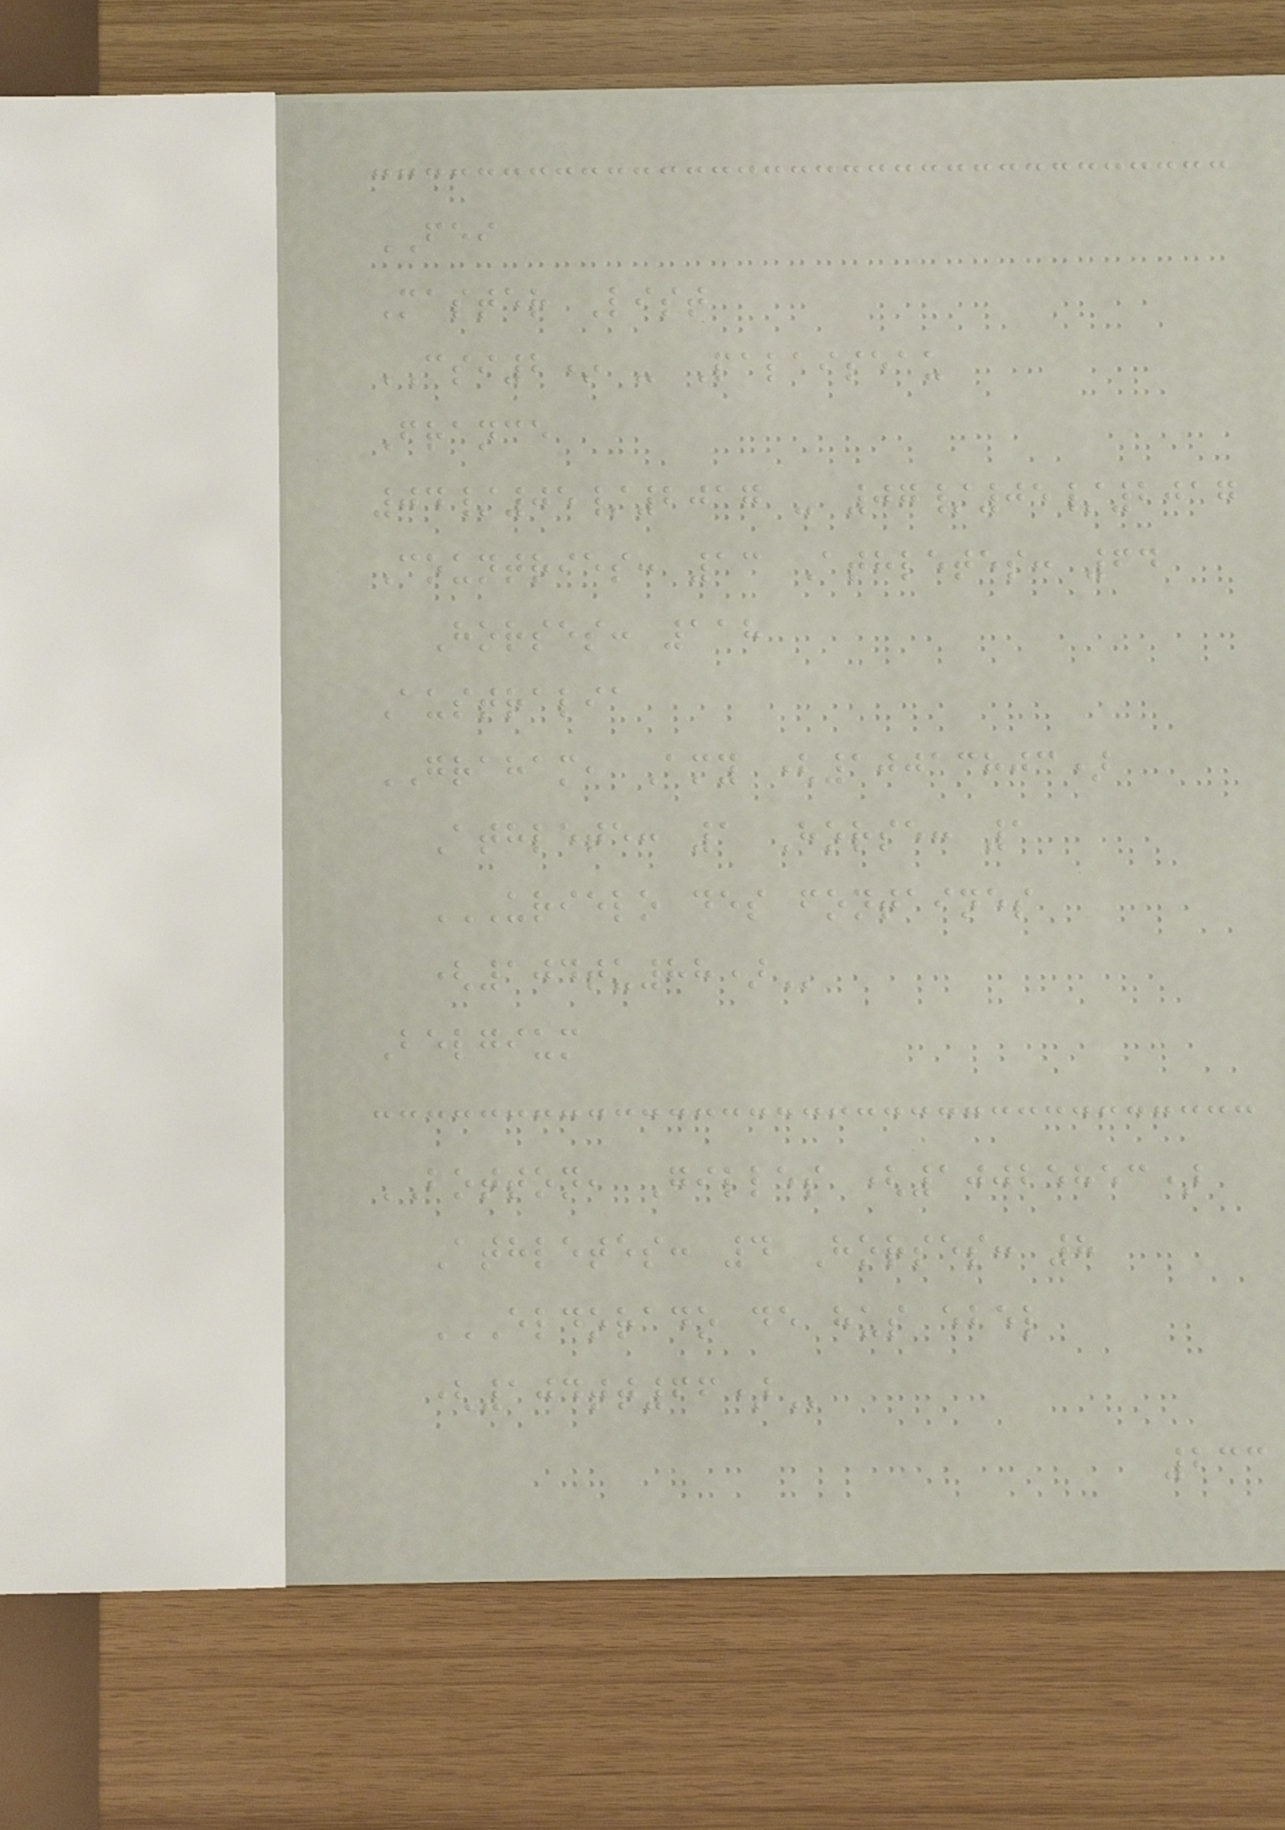FEI
Master List
CSI2* - Palaiseau
France
04/05/2017 - 07/05/2017
Countries: 13 Athletes: 64
Horses: 118
Australia
GRAHAM, Amy (10013803)
Athlete: 1 Horse: 1
URIELO DES FONTAINES
(104TU88)
Belgium
BOTTON, Gilles (10025853)
Athletes: 4 Horses: 8
ELDORADO DE HUS EBEL
(104TT66)
233
